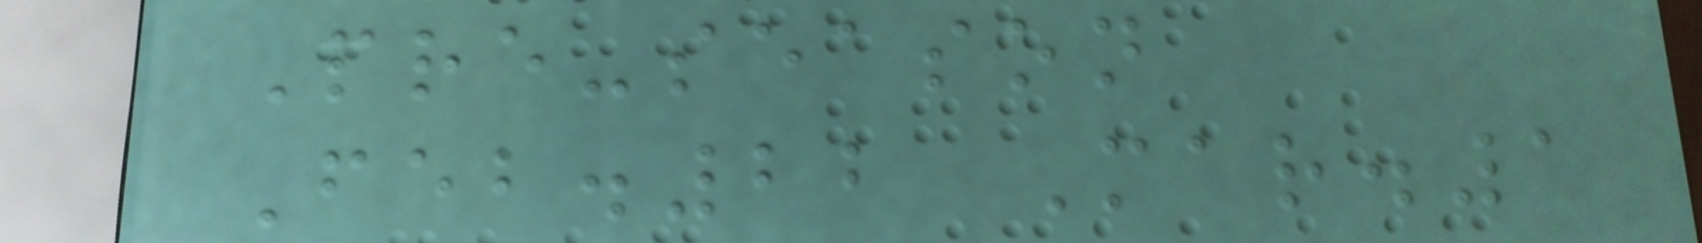Pre-season
Feb.22 Mar.1
